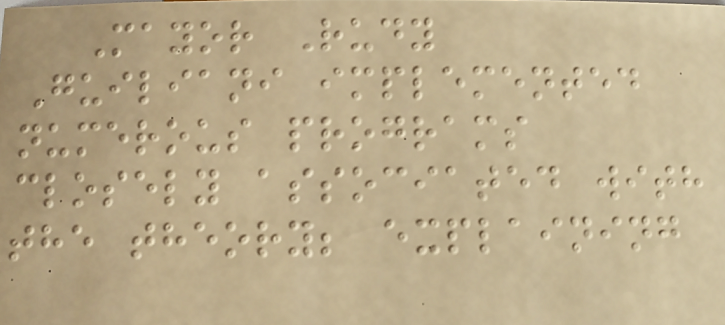Mayor Rudy
Guiliani implemented
numerous programs
closely associated with
the theory; explaining
